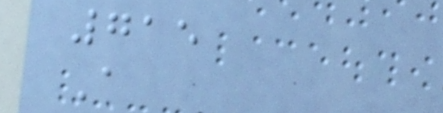715
A
